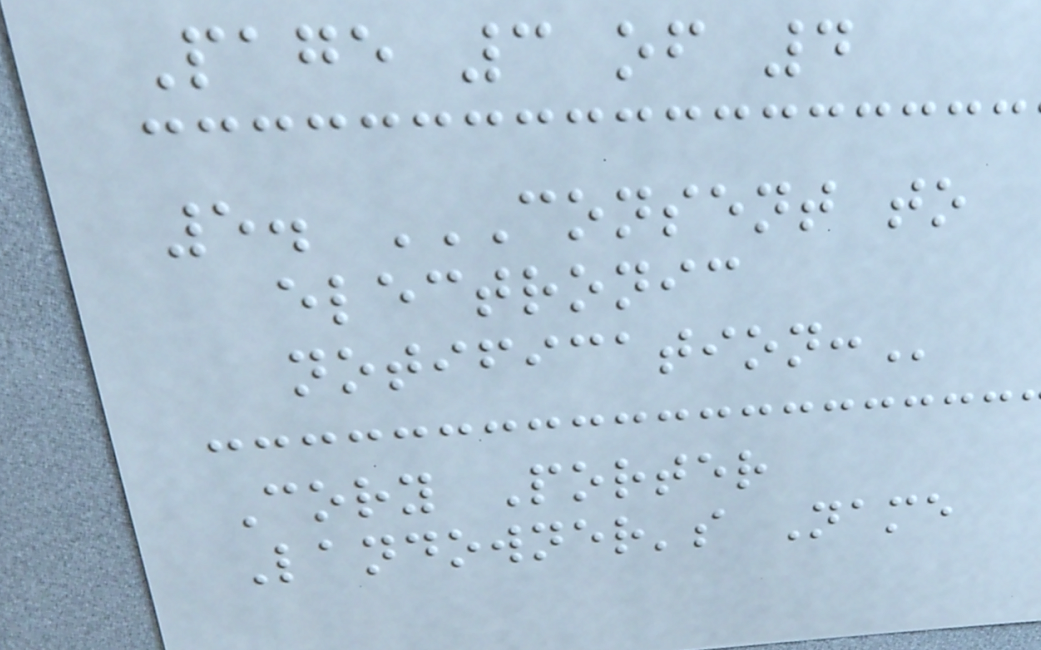Page 3 of 4
5. CONSENT TO
ELECTRONIC
NOTIFICATION:
Cory Porter
Landowner's Name
